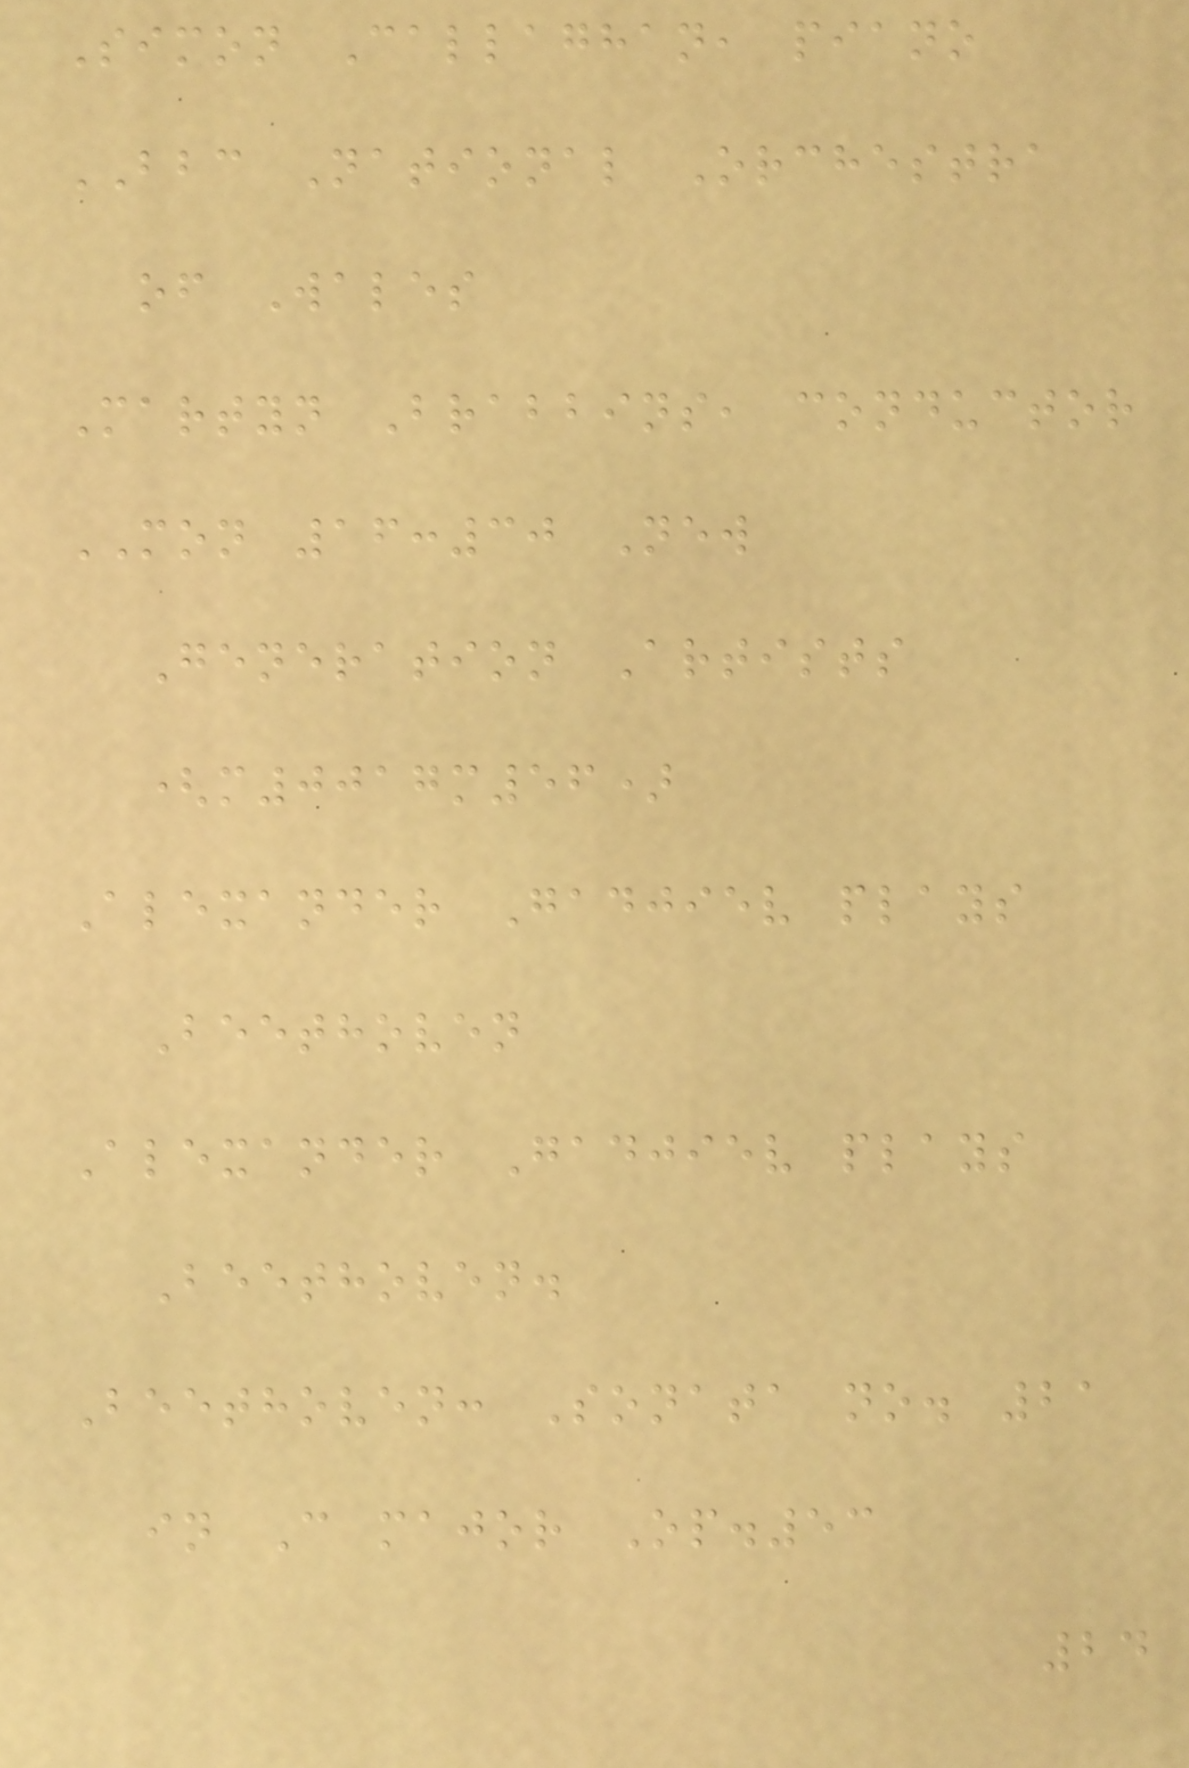Simon Callaghan, piano
BBC National Orchestra
of Wales
Martyn Brabbins, conductor
MON 16:30 New
Generation Artists
(m0017m56)
Alexander Gadjiev plays
Beethoven
Alexander Gadjiev plays
Beethoven.
Beethoven: Sonata no. 21
in C major Op.53
24
